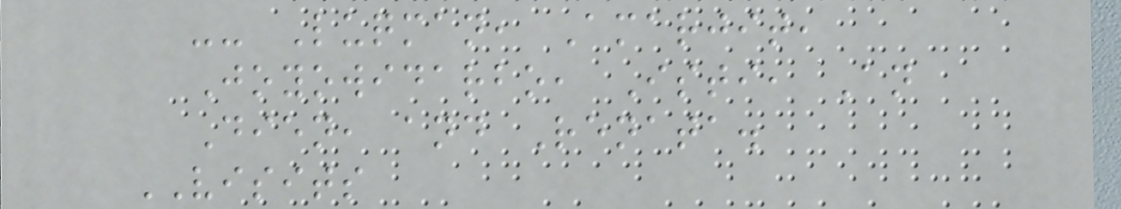-- Luqman, Amarjit,
Joyowidarbo, Isti, An
Dien, and Renata.
VISITS
